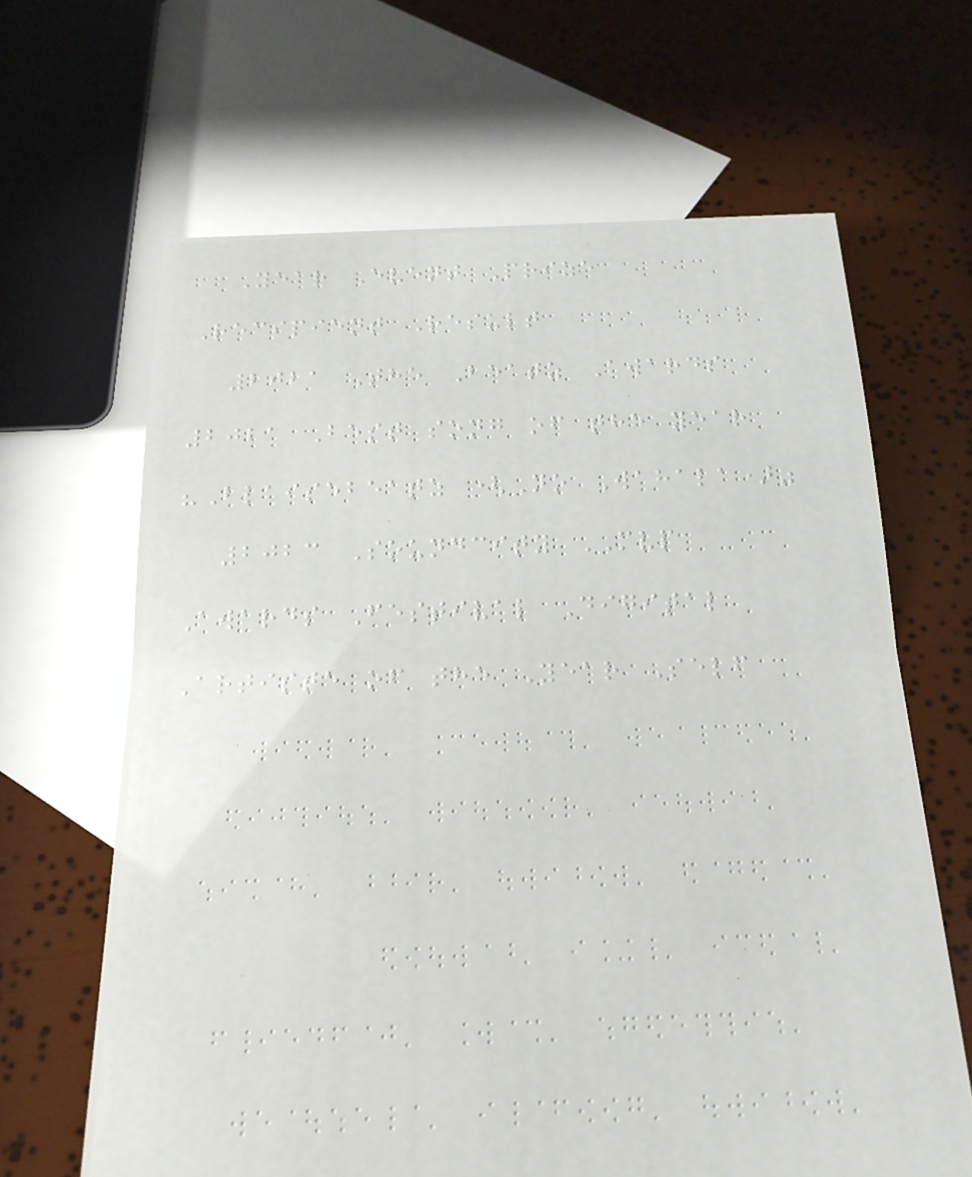Year Event Prize
Recipient Result
2021 The Beatz Awards
2021 Best song of the year
"Blaisebeatz (No Wahala)"
2023 Soundcity MVP
Awards Festival Digital
Artiste of the Year Self
